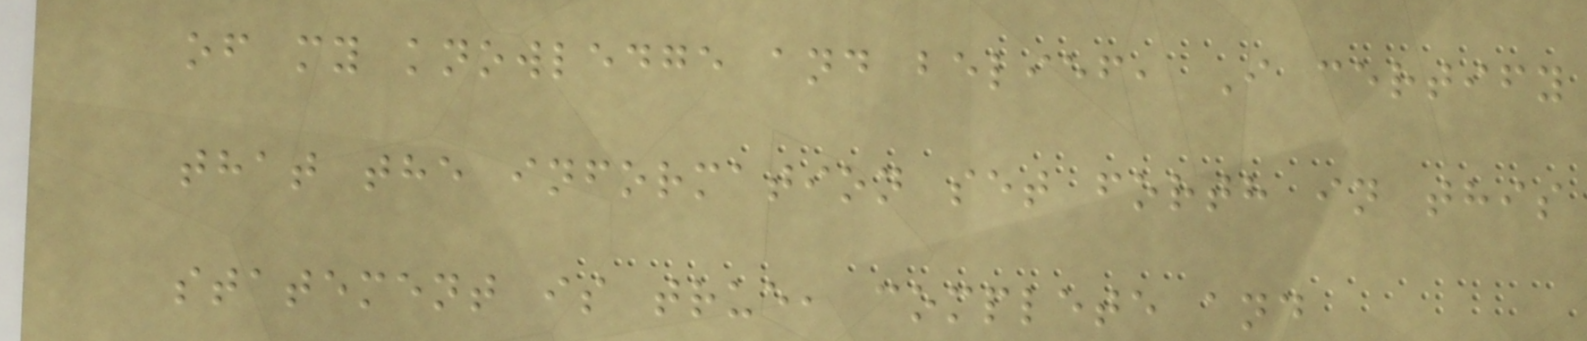of my knowledge and belief, I certify
that the information set forth in this
statement is true, complete and
